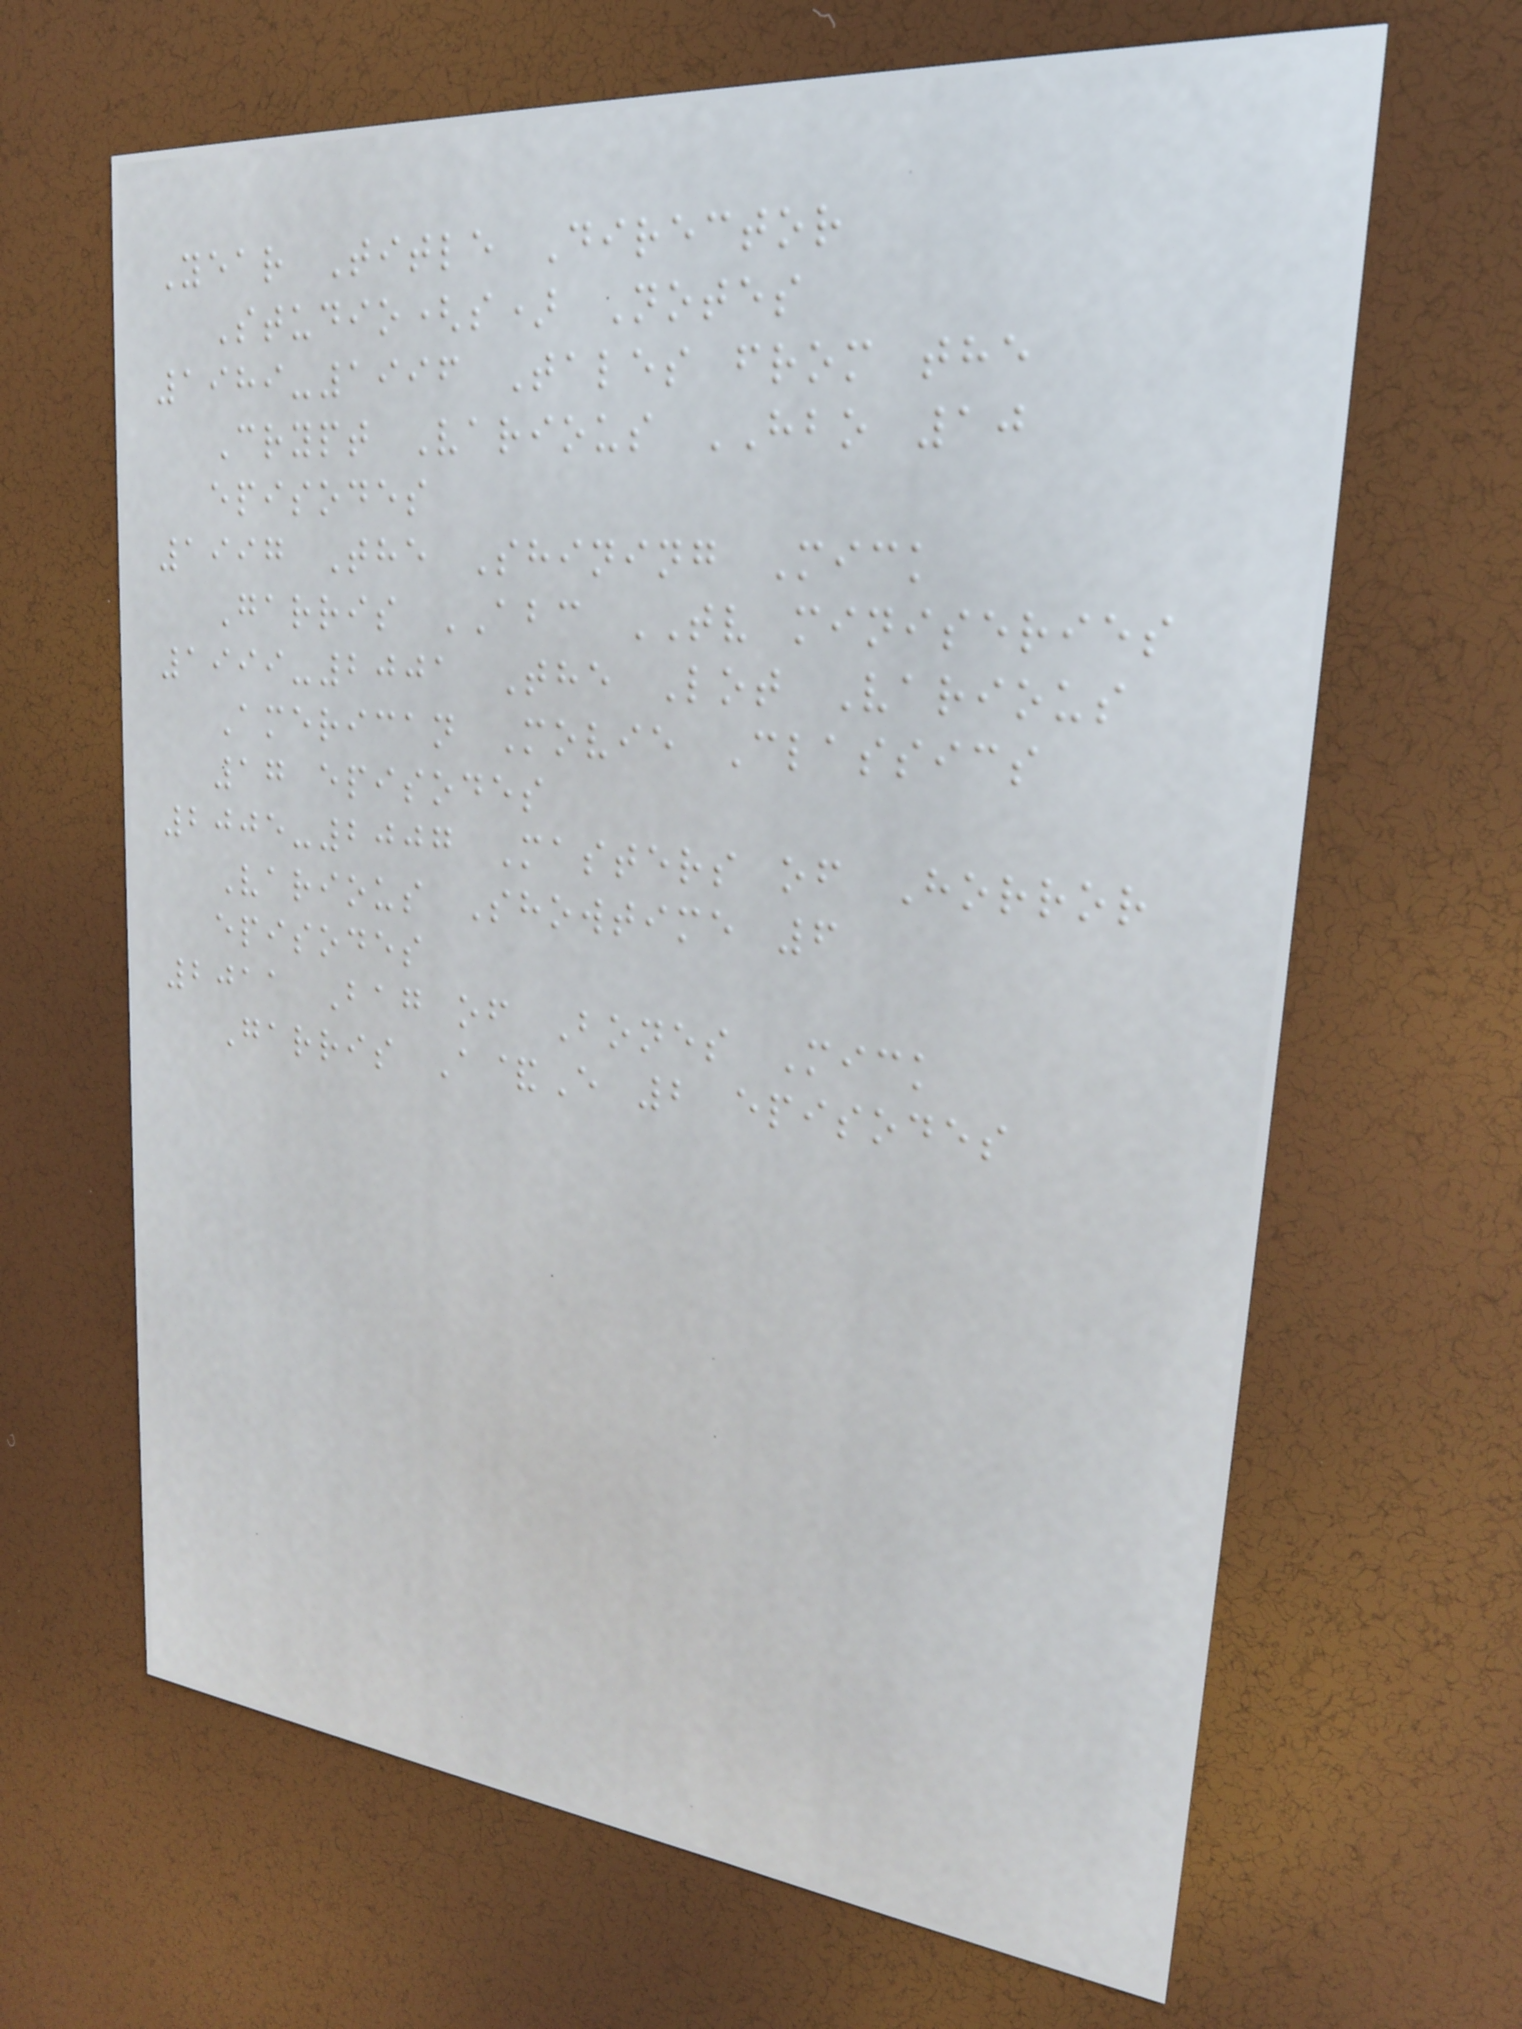Year Title Director
Studio(s) Notes
1989-1996 Tales from the
Crypt Various HBO 10
episodes
1997 The Shining Mick
Garris ABC TV miniseries
1999-2001 The Lot Various
American Movie Classics
17 episodes
2005-2007 Masters of Horror
Various Showtime 6
episodes
2011 Bag of Bones Mick
Garris A&E 2 episodes
